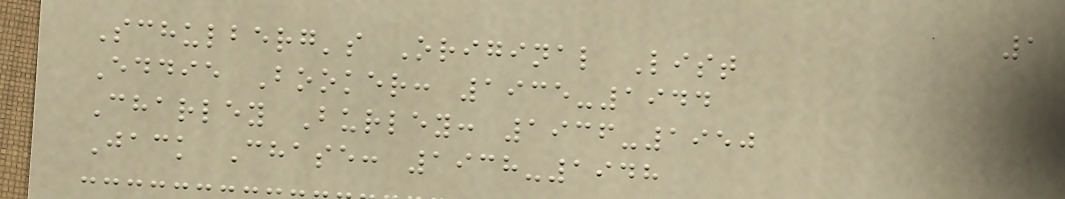1
Schulberg's Original List
Eddie Booker: 1935-1944
Charley Burley: 1936-1950
Jack Chase: 1938-1948
